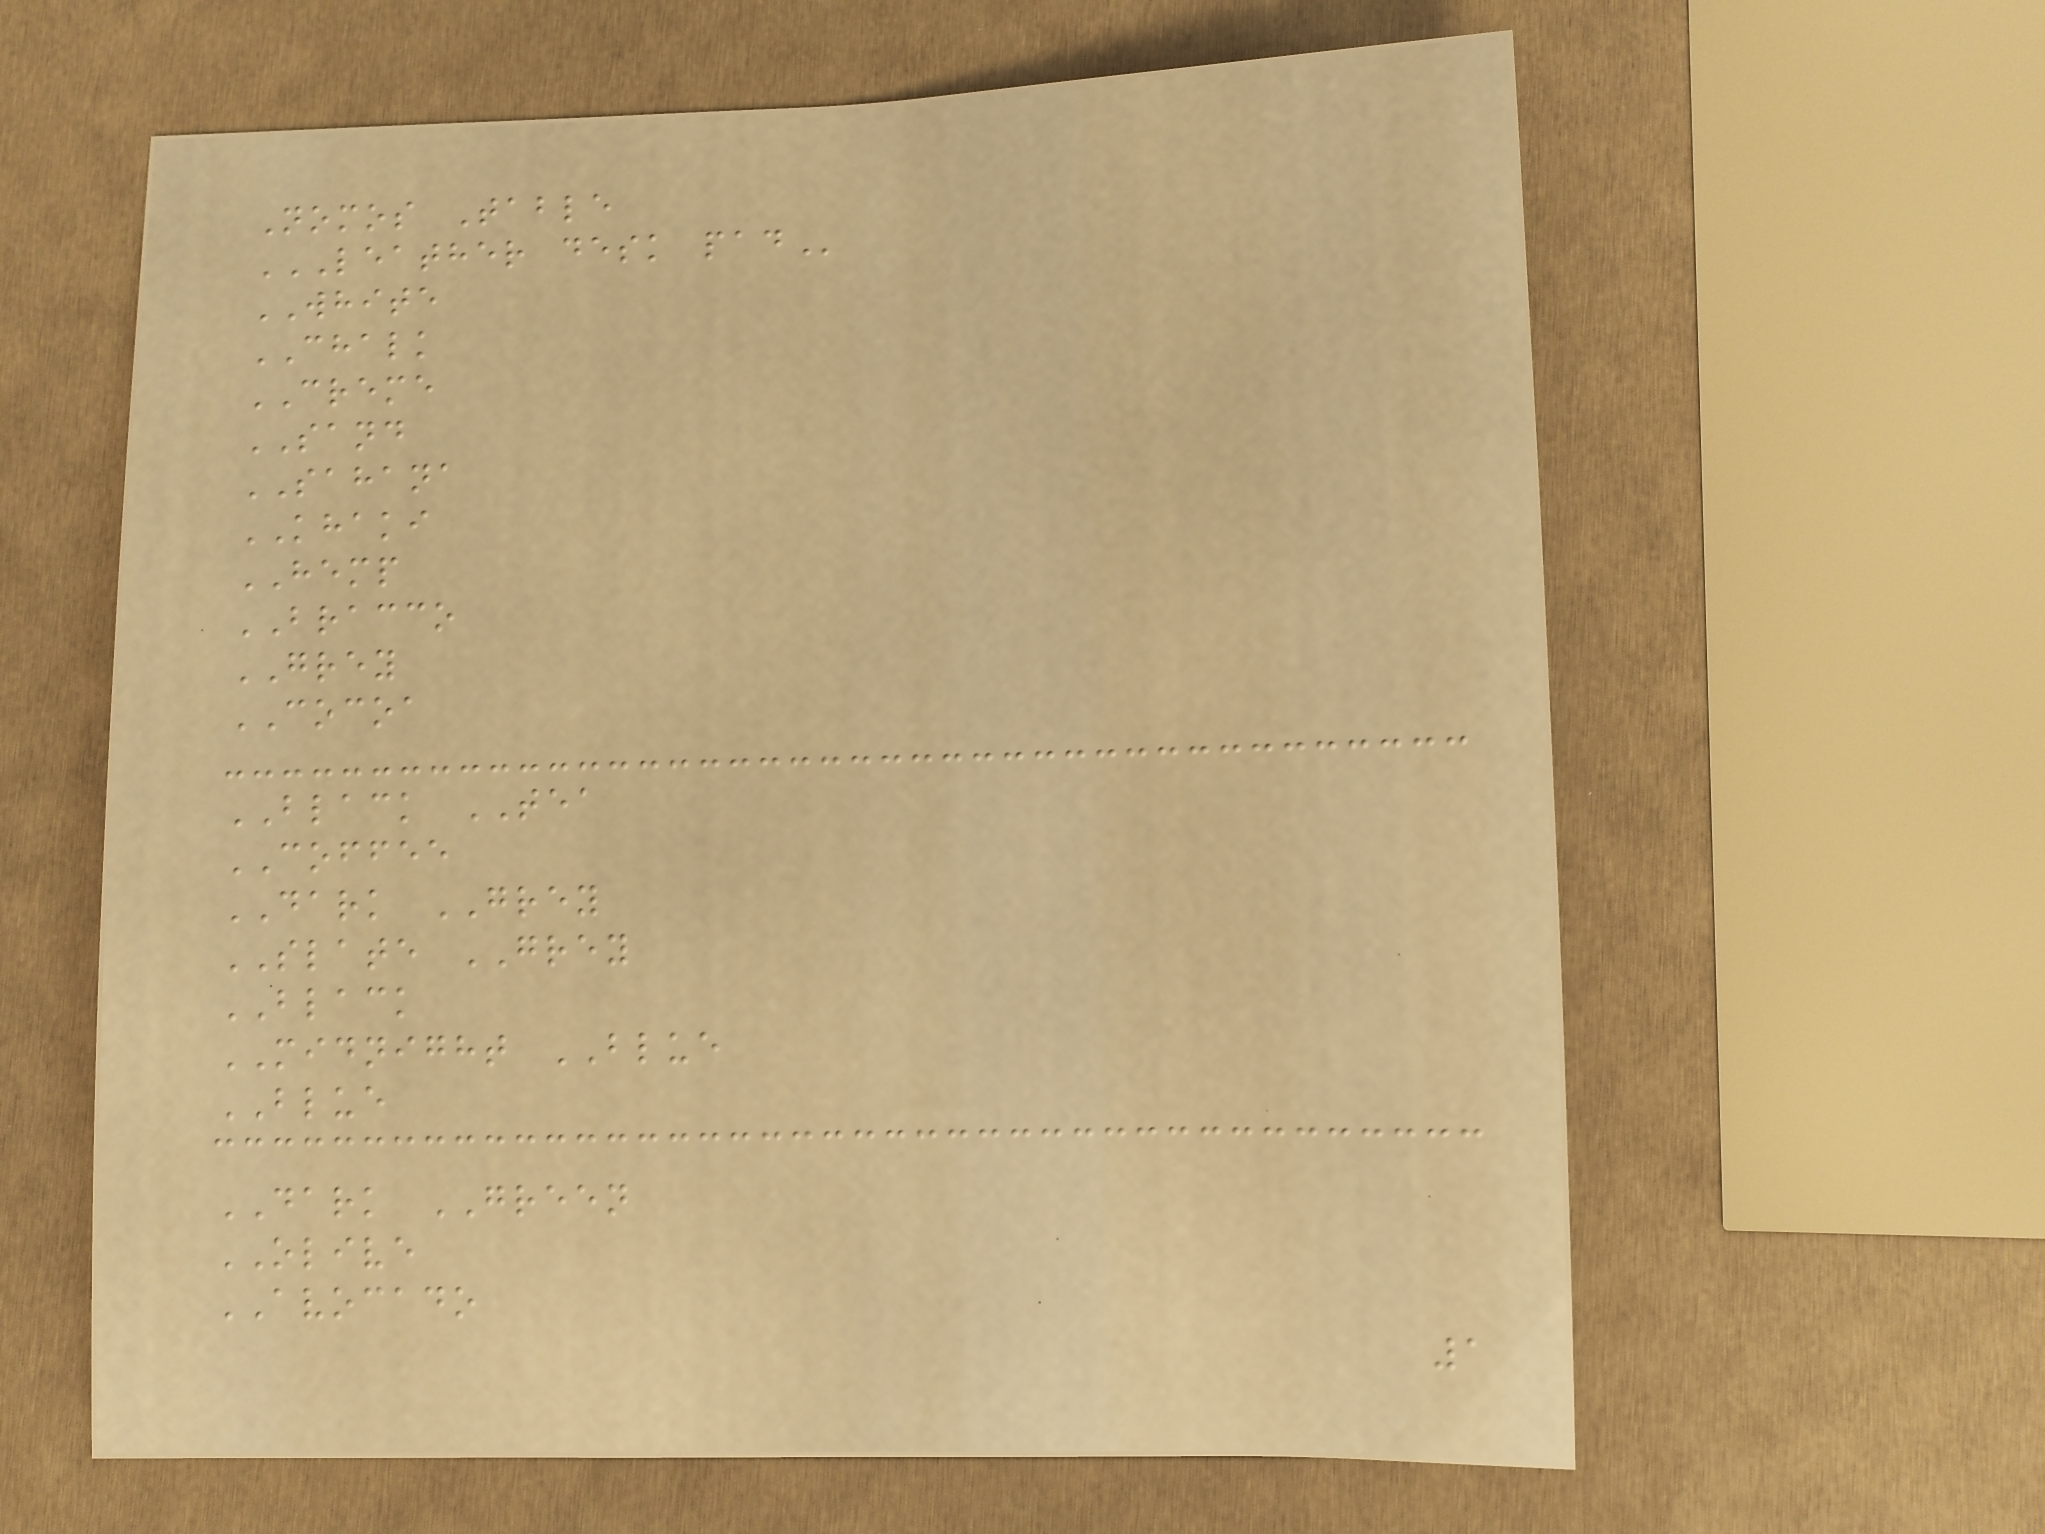Nomos Table
LEATHER DESK PAD
WHITE
CHALK
CREME
SAND
SAHANA
KHAKI
HEMP
BRACCO
GREY
COCOA
BLACK TEA
COFFEE
DARK GREY
SLATE GREY
BLACK
MIDNIGHT BLUE
BLUE
DARK GREEN
OLIVE
AVOCADO
1
